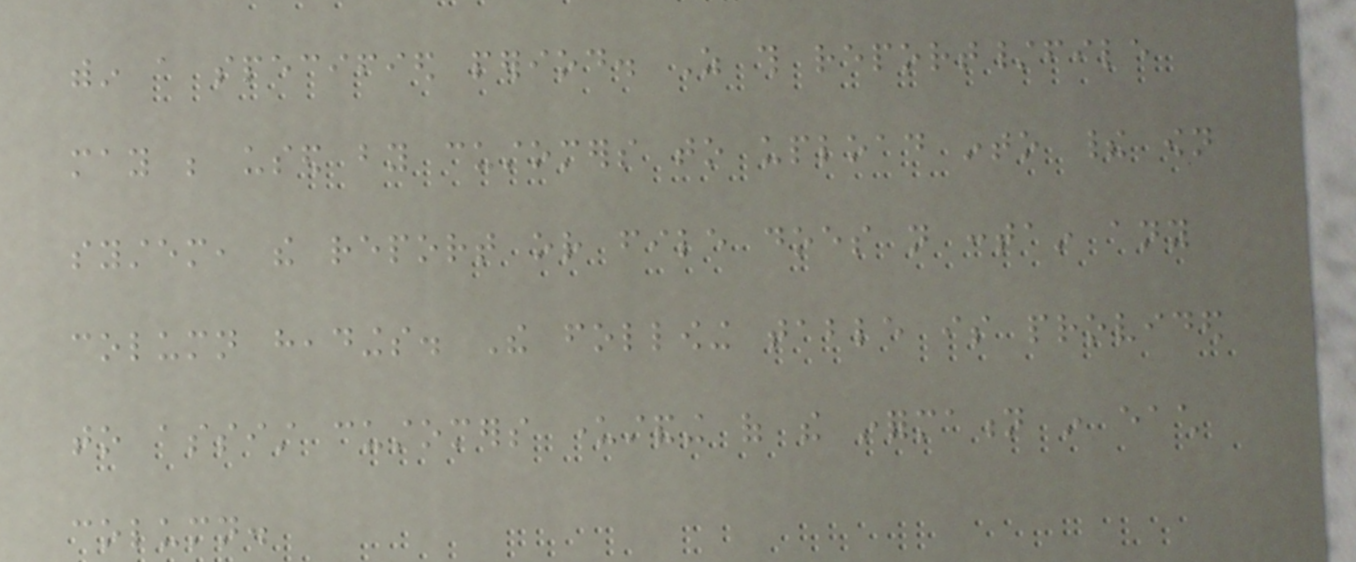within a specified period. As this report/file
may be used by customers to upload into their own
system, the report or file does not contain any
column headings. The following table is provided
to assist customers understanding of the information in each
column.
